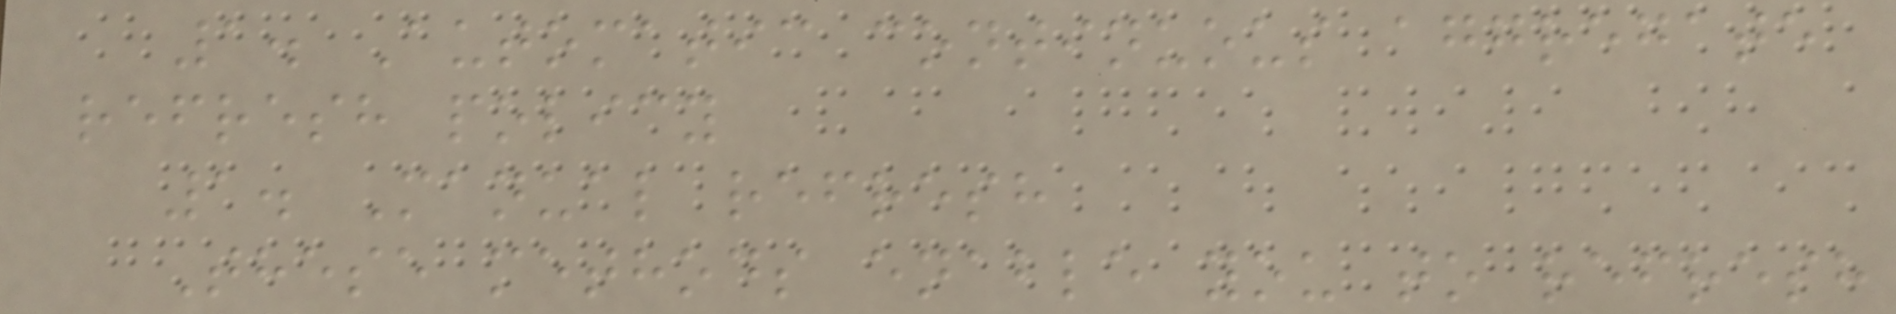1. Automatic continuous aggregate
refresh policy
1. Manual refresh
These methods enable you to refresh
